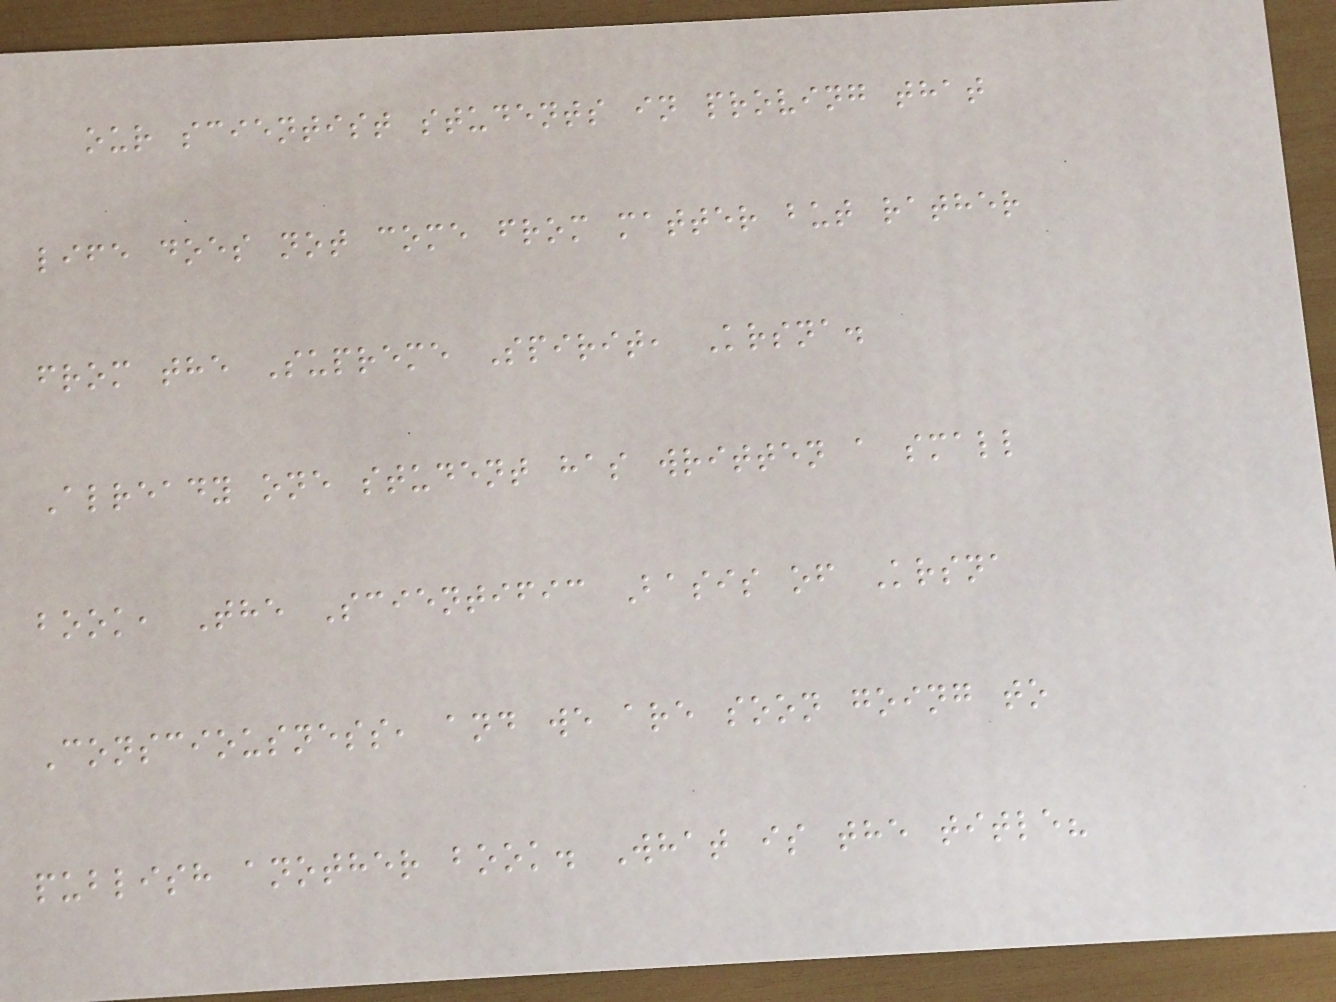our scientist students in proving that
life does not come from matter but rather
from the Supreme Spirit, Krsna.
Already one student has written a small
book, The Scientific Basis of Krsna
Consciousness, and we are soon going to
publish another book. What is the title?
